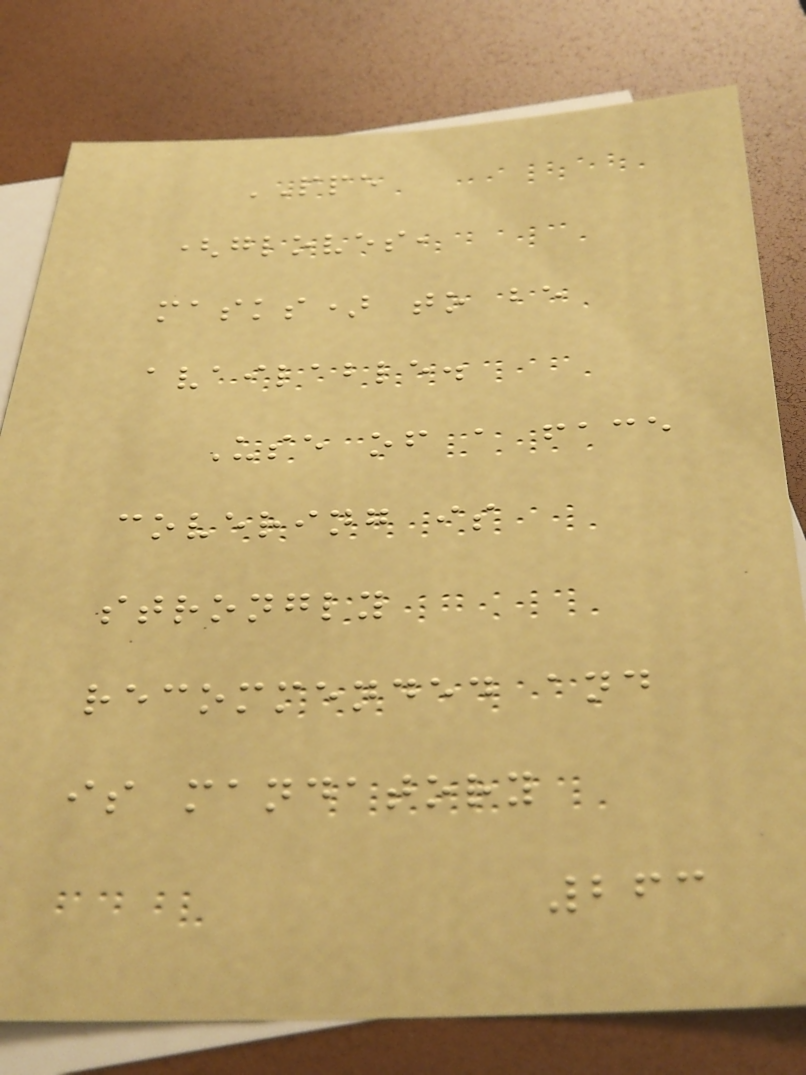PPE
(gloves,
masks) to be
available.
Use of a face
covering is
strongly
recommended and
is mandatory
263
